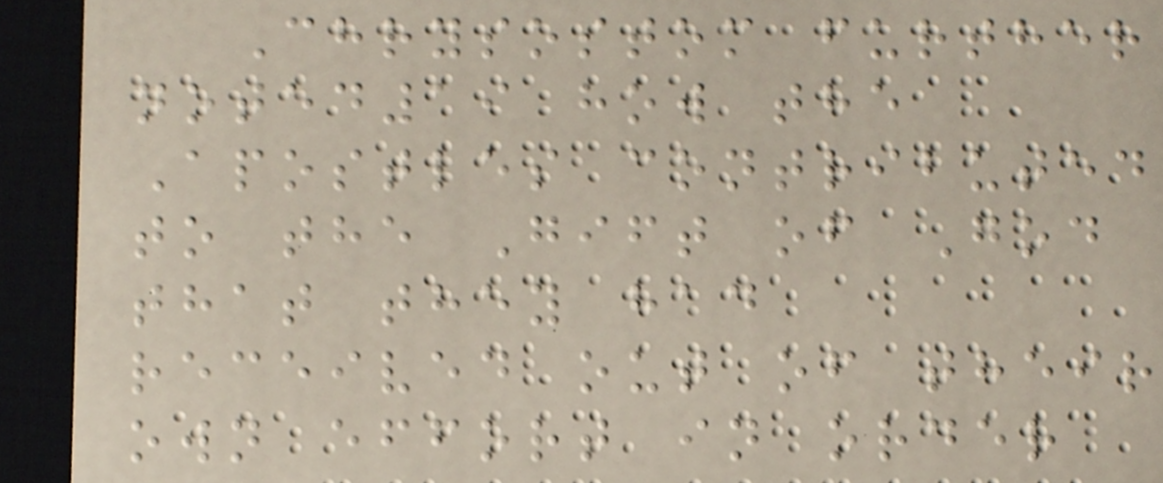Chrysostom further
noted19 how the
Apostles contributed
to the Gift of God
that they had
received out of their
own effort in order
